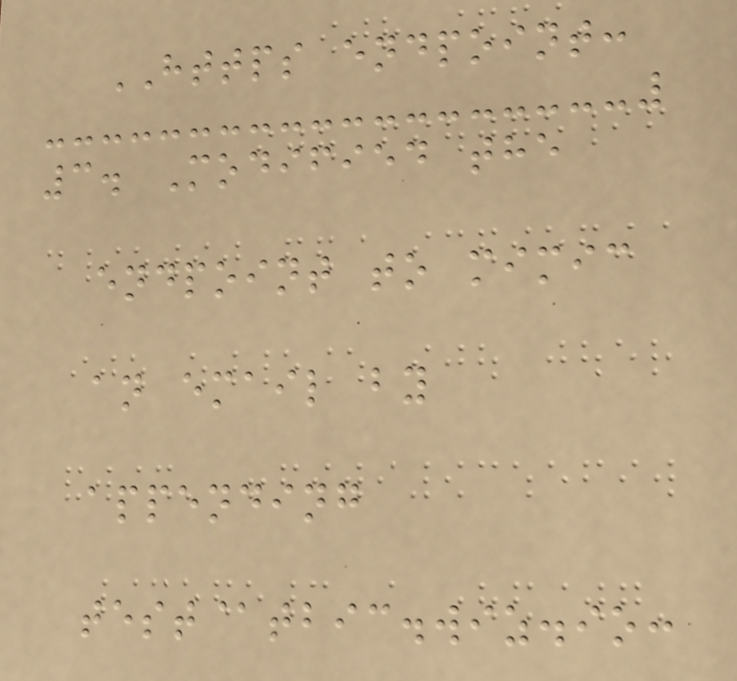HTTPS endpoint:
3. Modified the
endpoint to mimic
an email by
appending
test@tbic.wiz.io:
